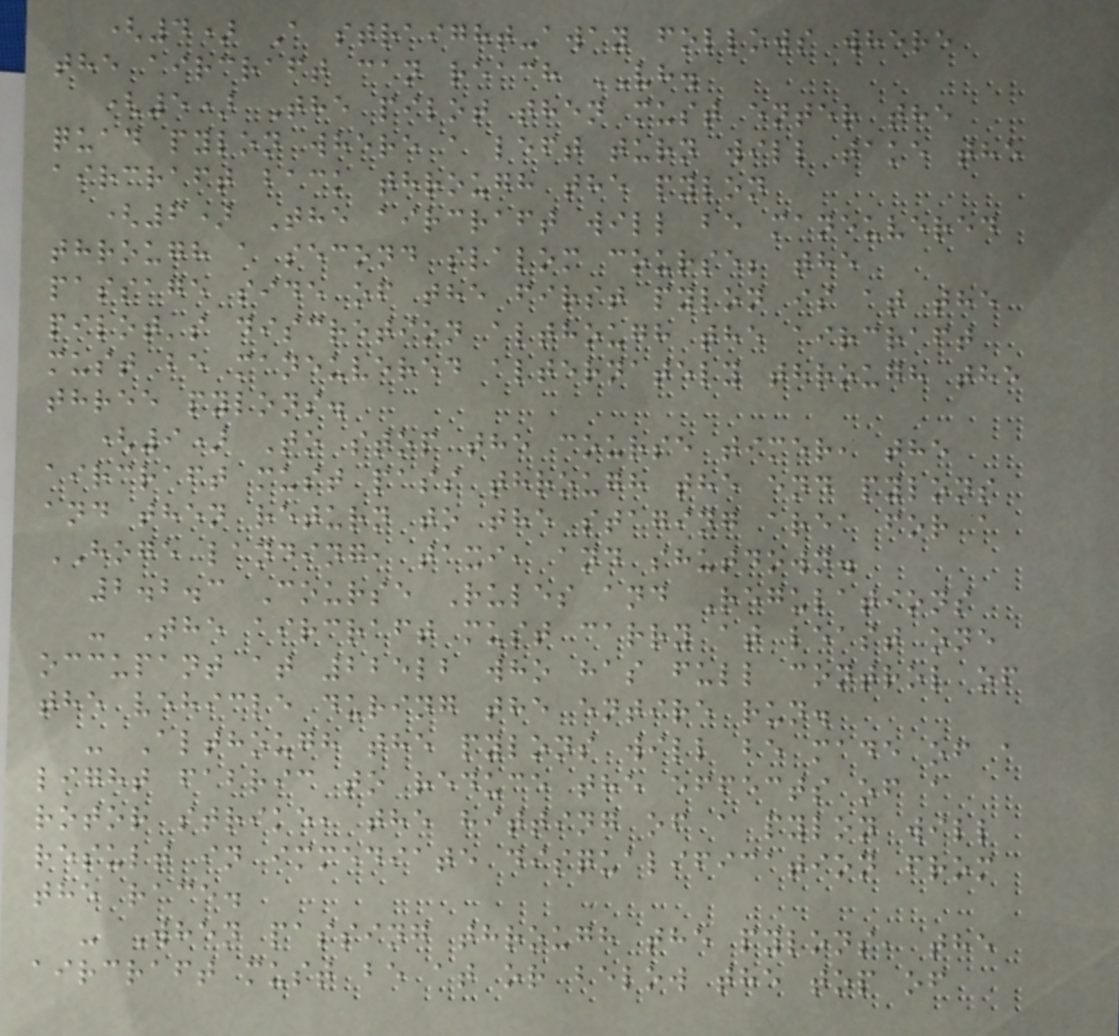(4) A straight-away follows where
the aircraft can reach VH.
(5) The pilot then must enter the
quad pylon where a left turn will take the
aircraft back through the pylon
(6) The aircraft will be maneuvered
through a second slalom course; the
passage side of the first pylon is at the
pilot's discretion although the aircraft
must be maneuvered alternately through the
three pylons.
(9) To stop the course timer, the
aircraft must pass through the end pylons
and then return to the staging area for a
HOGE landing, taxi, and shutdown.
2.2.3 Course Rules and Regulations
- The aircraft must carry at least one
occupant at 225lb who has full control of
the vehicle during the entire run.
- Although the pylons will be made of a
light fabric to reduce the effects of a
rotor strike, the hitting of a pylon will
result in immediate disqualification from
the race.
- When passing through the pylons, the
aircraft must be at or below the top of
